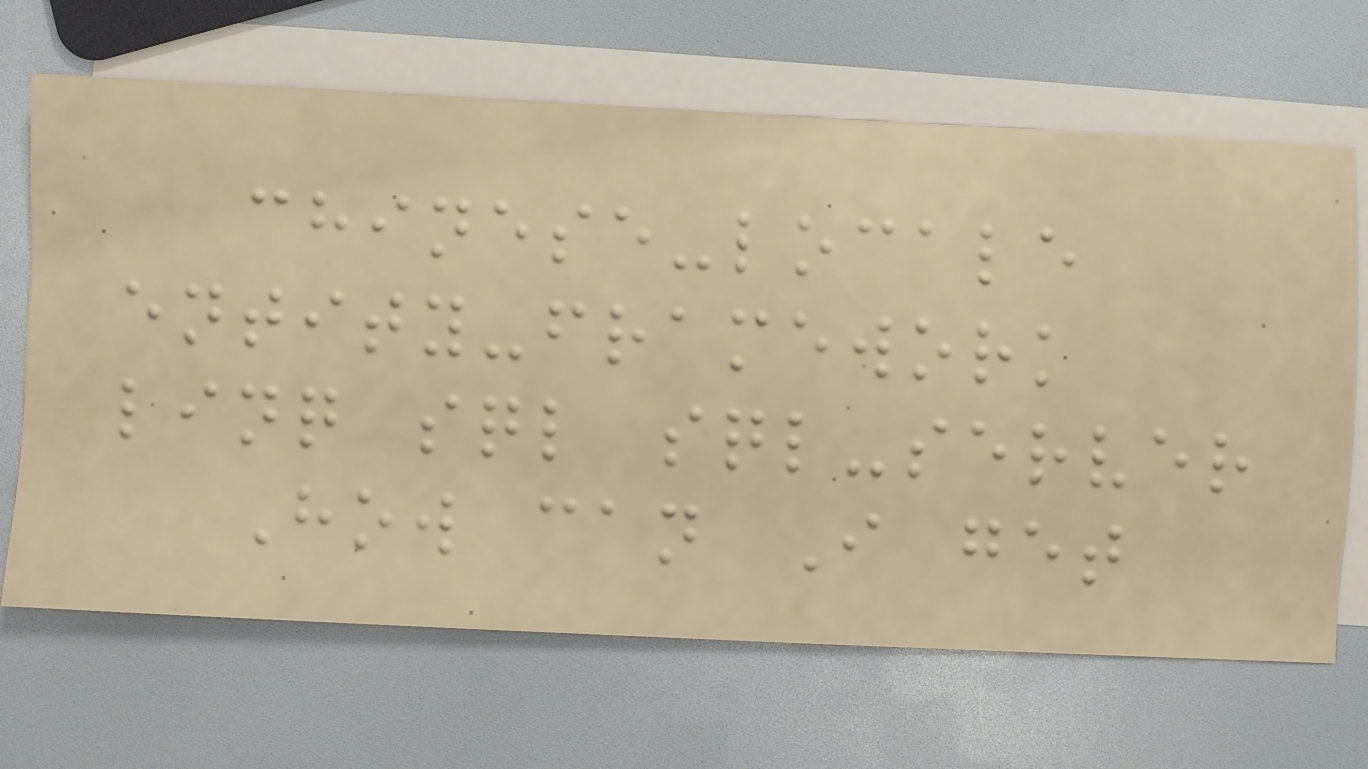chinese-locale
entity-framework
linq sql sql-server
How can I get
